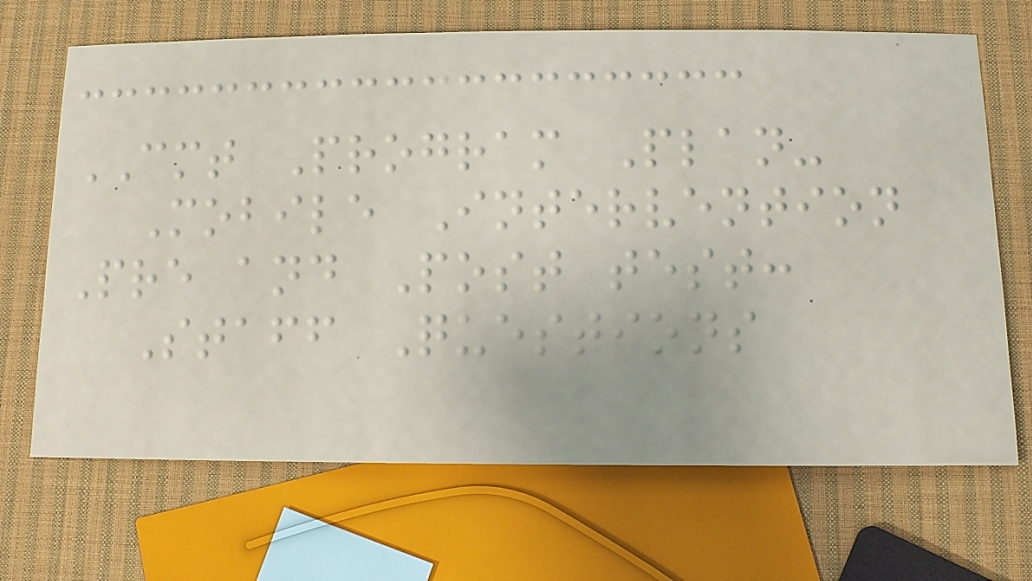CMT Program Plan-
Mobile Intervention
Pre and Post test:
Staff Questions
